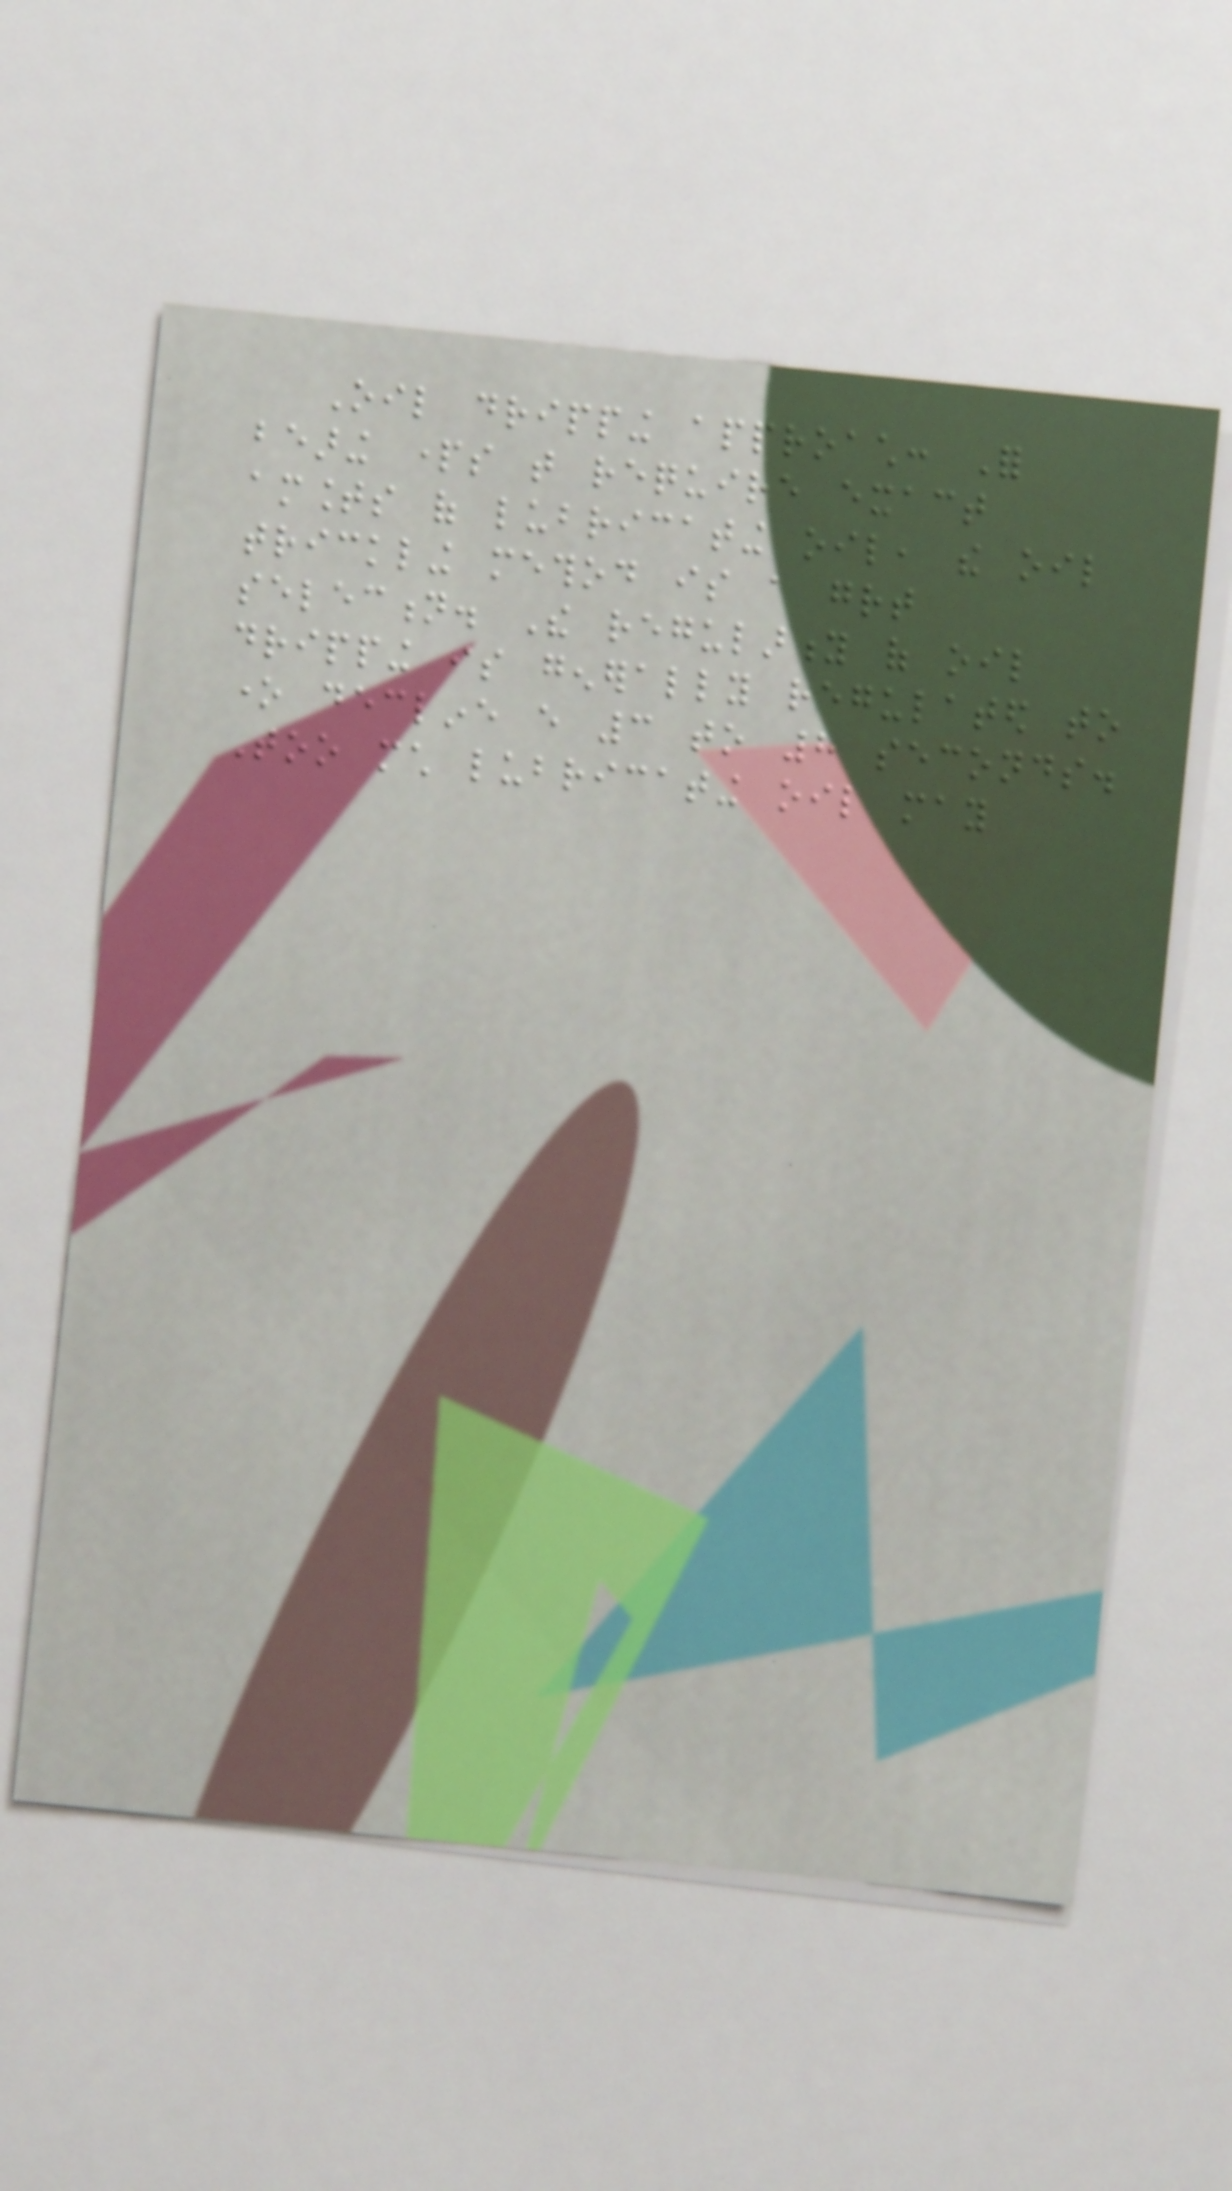Oil dripping approach: For
bearing parts that require exact
amounts of lubricating oil, the oil
trickling method is a great
selection. The regularity of oil
dripping is generally regulated to
one decline every 3 to 8 seconds.
Too much lubricating oil may
